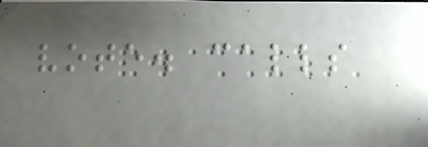vote. calls
